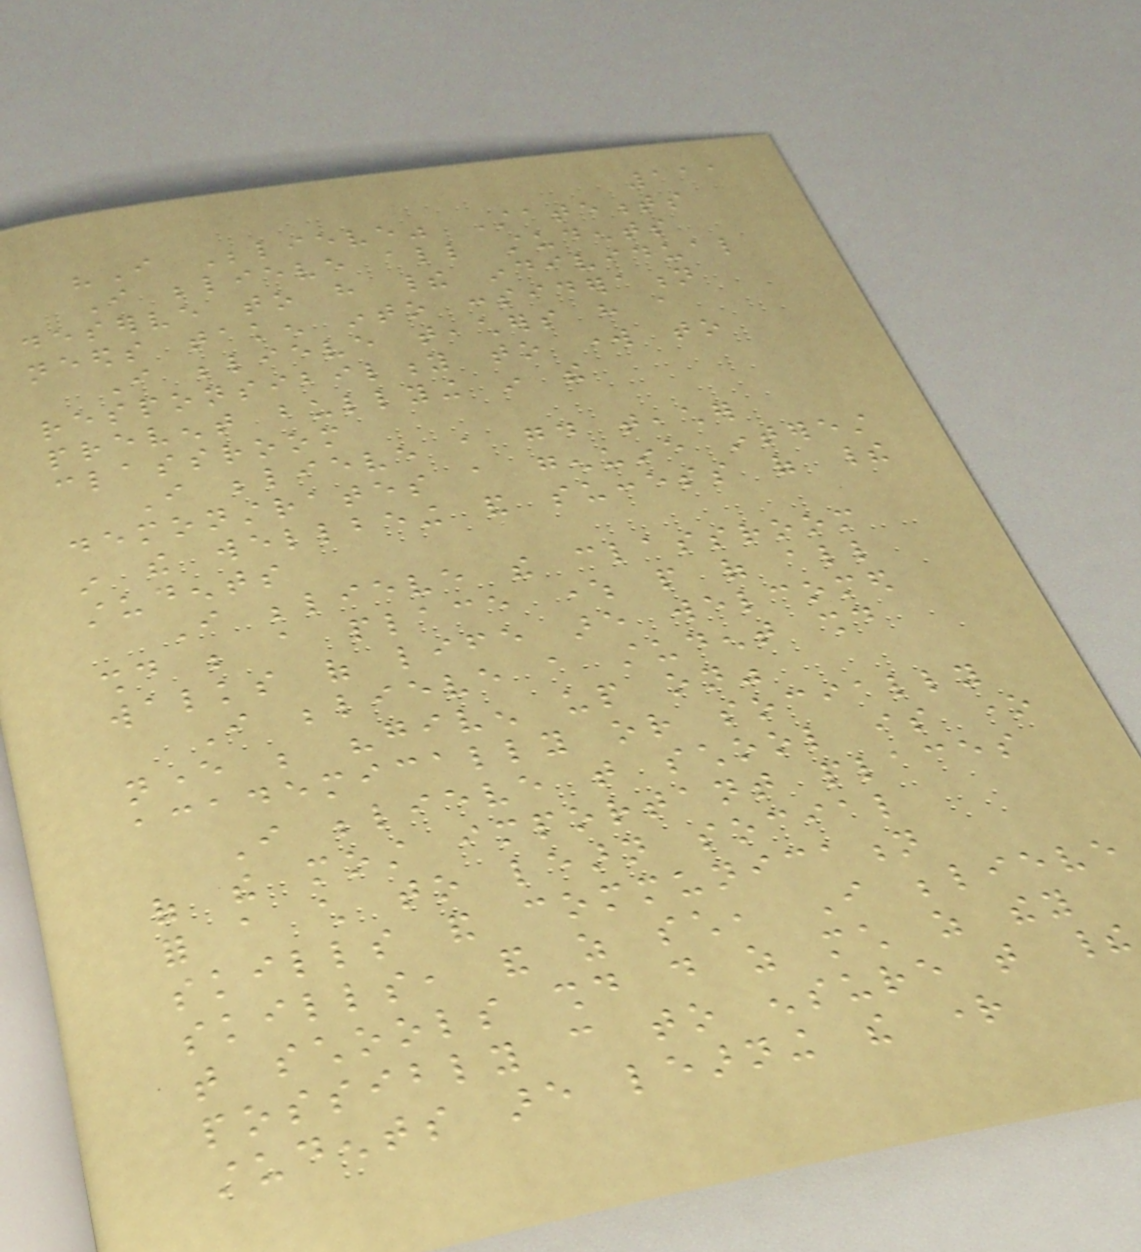111
"I Believe" Statements
I believe all students
deserve to have their individual
needs taken into consideration
I believe teachers have a
responsibility to work to
prevent bullying in the
classroom
I believe a good teacher
demonstrates a genuine interest
in the wellbeing and success of their
students
I believe the classroom
should be a place where people of all
walks of life are welcomed
I believe a student should
never be "given up on"
academically or socially
I believe that school is one
of the most important places
for a child to learn social
skills and communication
skills, and as such, I believe
that schools should do as much as they
possibly can to ensure that their
students are learning the right
